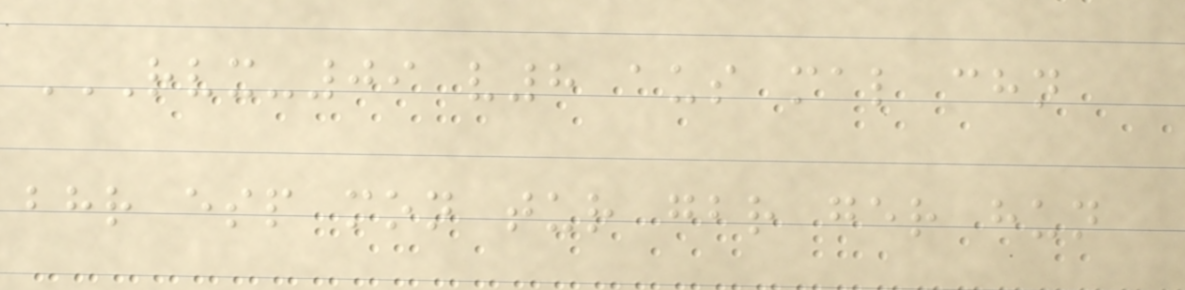RVX-09 V8 AUS MAL CHN
BHR ESP MON TUR GBR GER HUN
